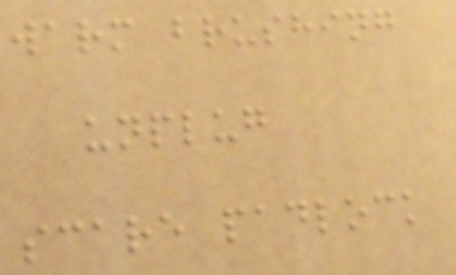warm brushing
unplug
scare padlock
